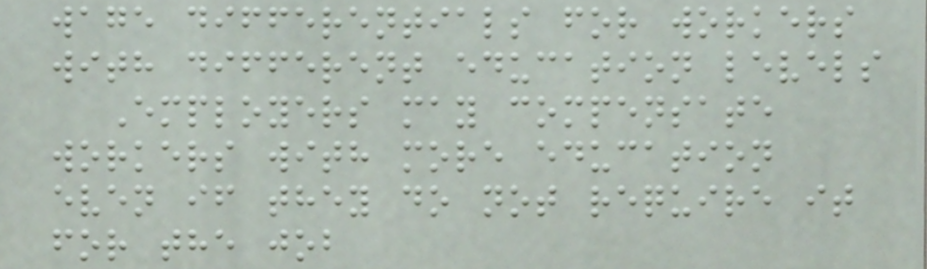wage differentials for workers
with different education levels
Employers may compensate
workers with more education
even if they do not require it
for the job
